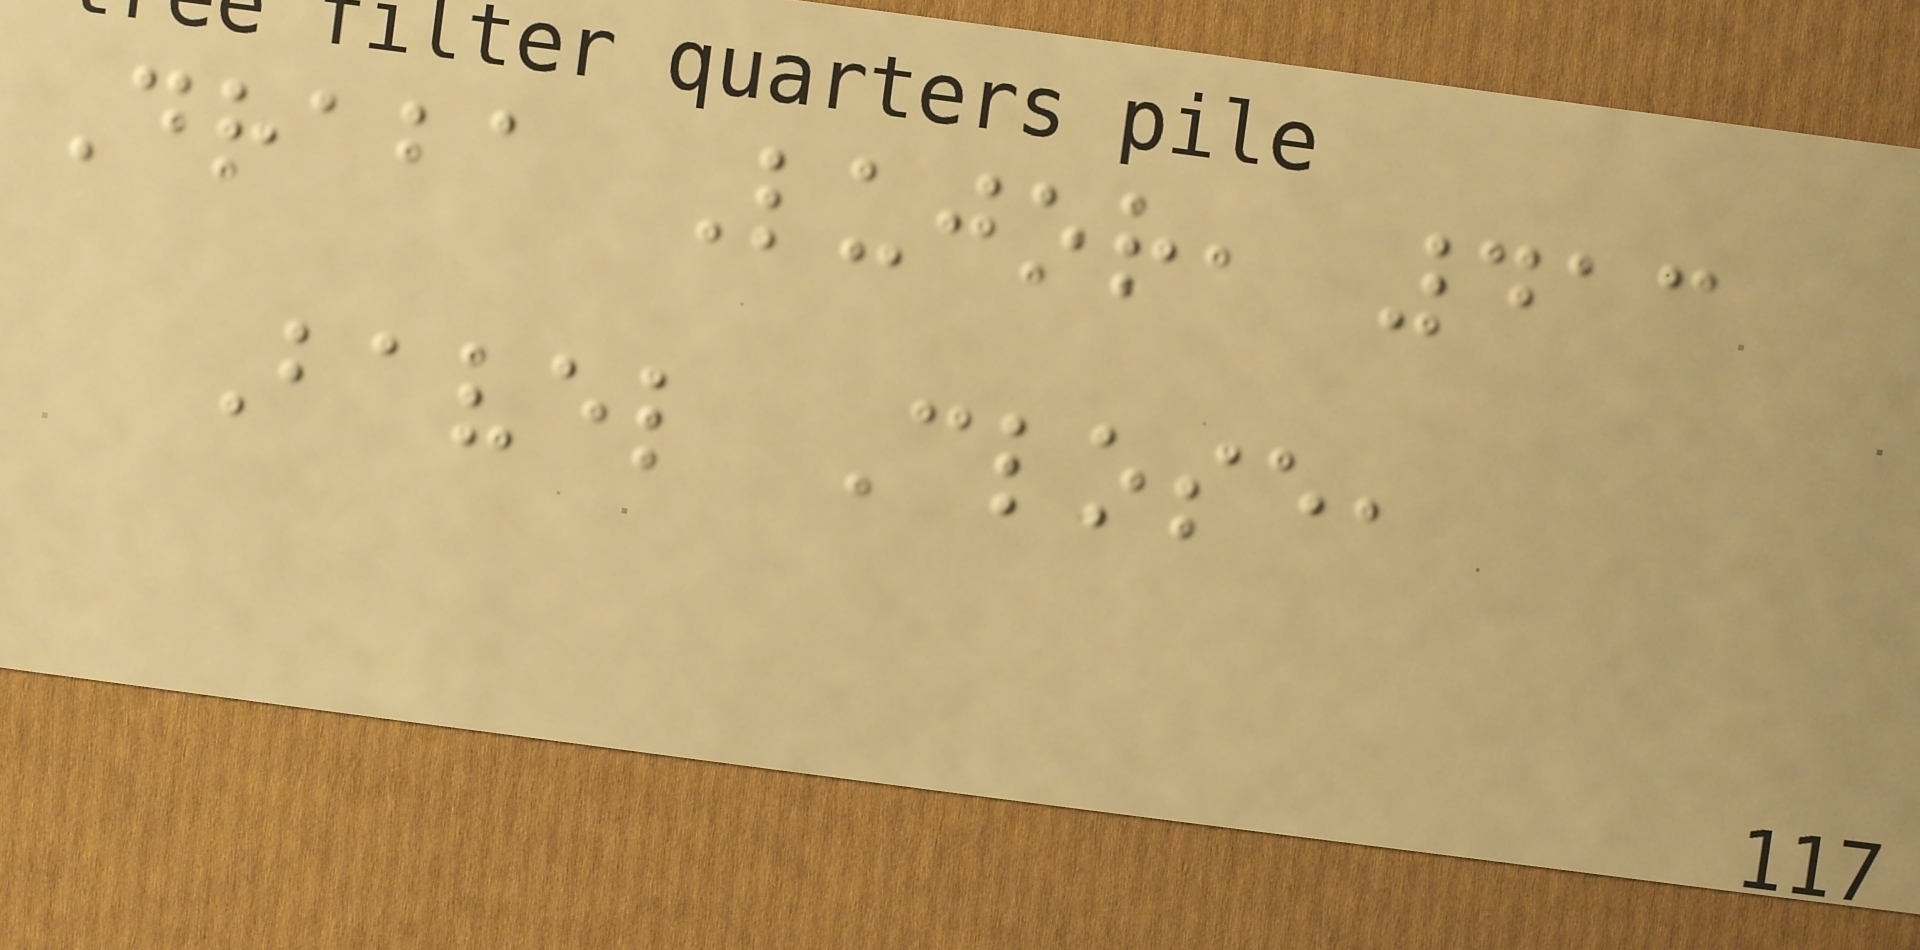Draba Lujor, 413
Bavel Close,
